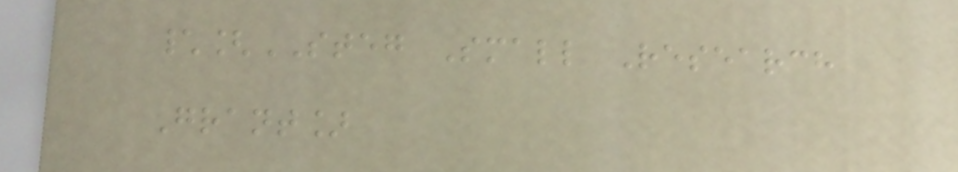\[STEG Small Research
Grant]
